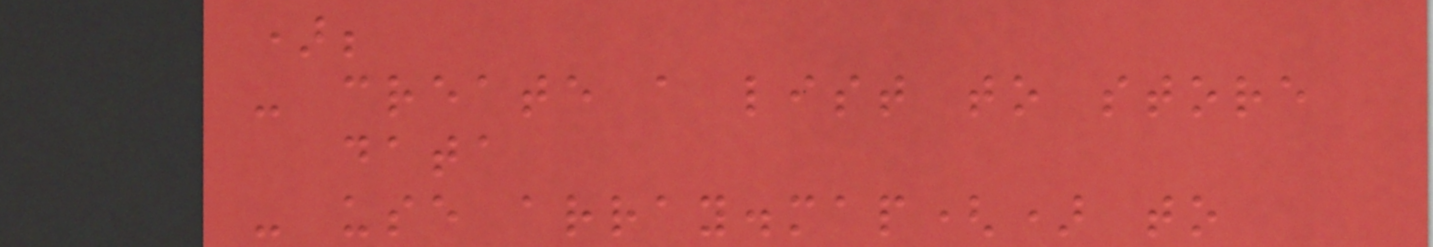);
- create a list to store
data
- use array.map() to
